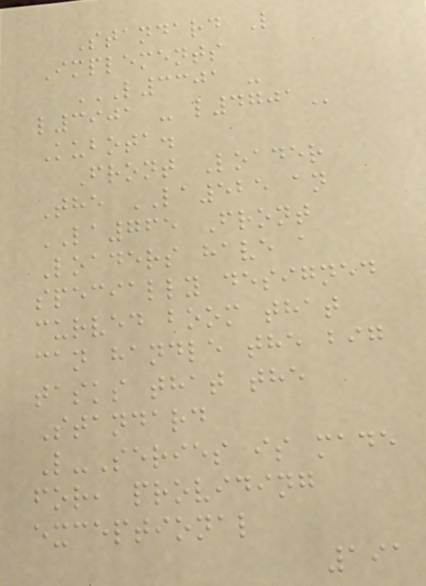Standard L
Implements
L3301 -
L3901 - L4701
Kubota.
Front Loader
The LA525 an
LA765 Front
Loaders have a
specially designed
curved boom that
can handle the big
tasks that the
Standard
L-Series is made
for, providing
exceptional
191
